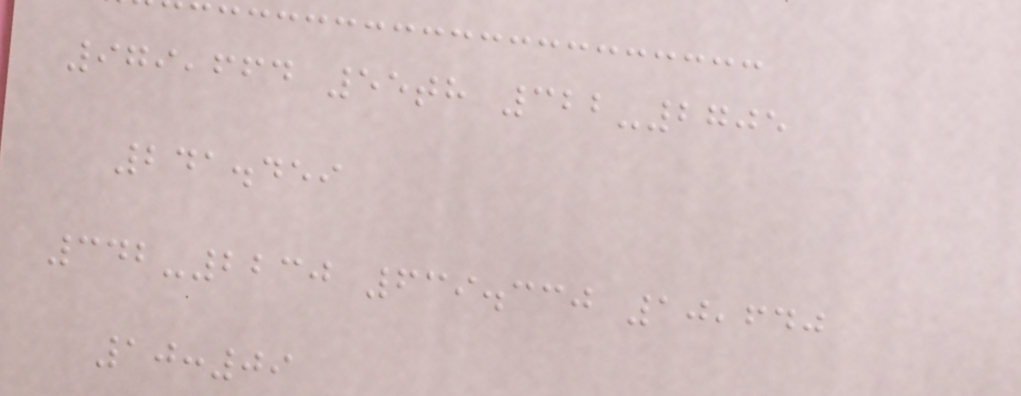979,664 55th 322-2705
241.459
342-2230 639.330 10,640
10:09
